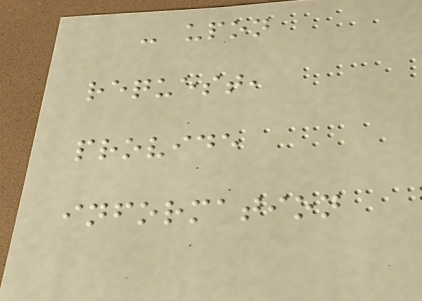- upon
request,
provide
information
